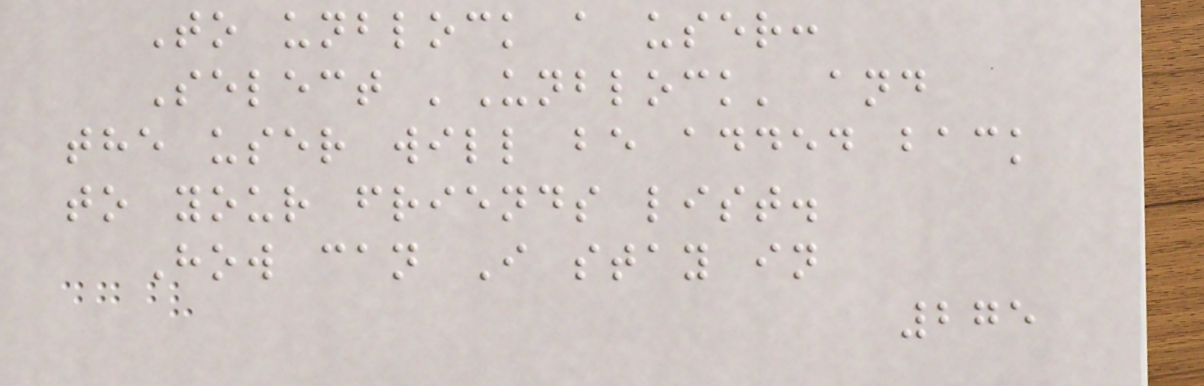To unblock a user:
Select 'Unblock' and
the user will be added back
to your friends list.
How can I stay in
275
